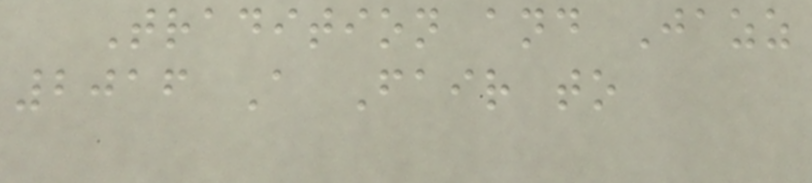Tradition and Jazz
2016 A Fair to
